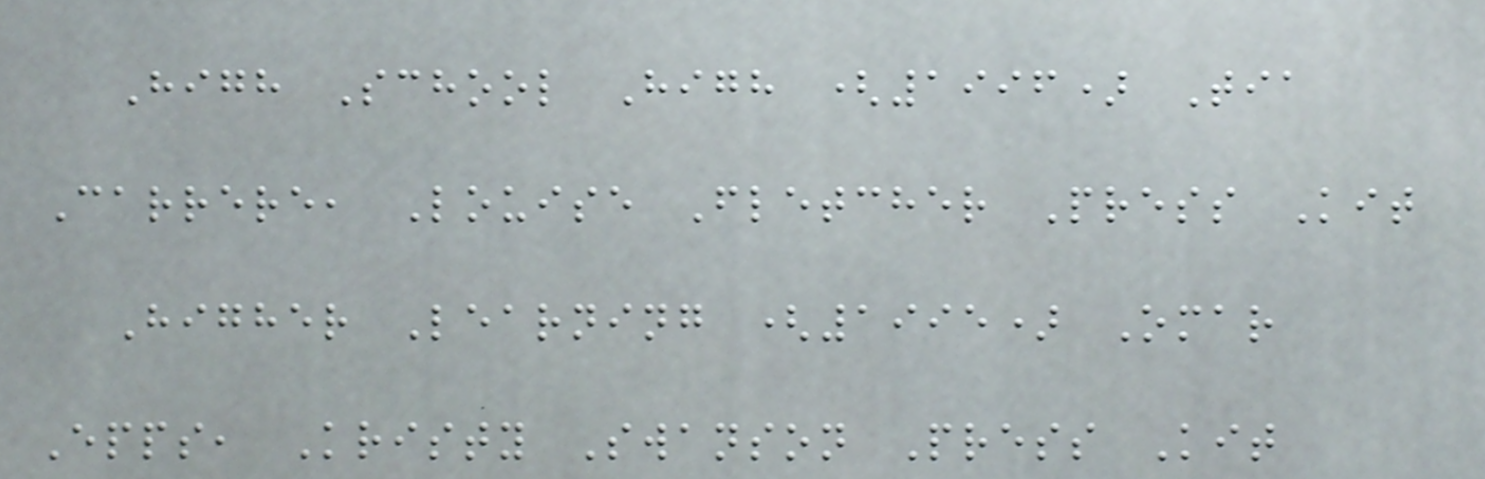High School High (1996) Tia
Carrere, Louise Fletcher Press Kit
Higher Learning (1995) Omar
Epps, Kristy Swanson Press Kit
